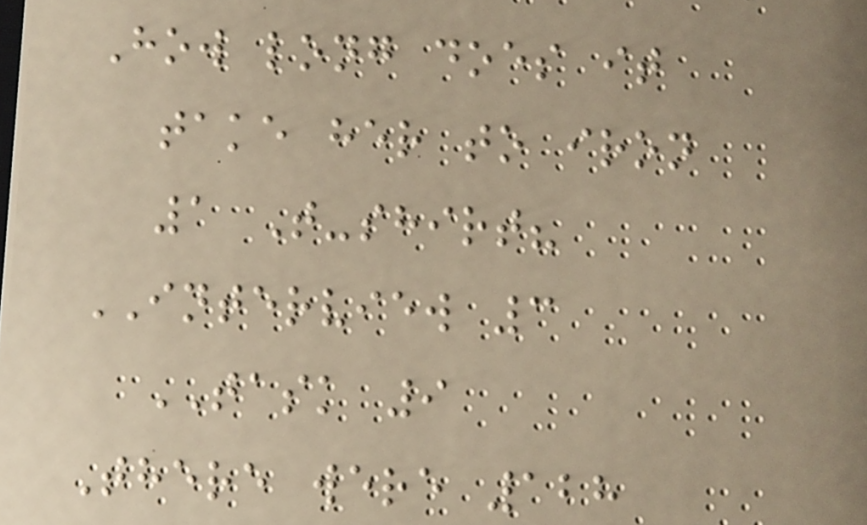How long does it
take her to iron
1 T-shirt?
INTERVIEW 3
TASK 9
There were 128
